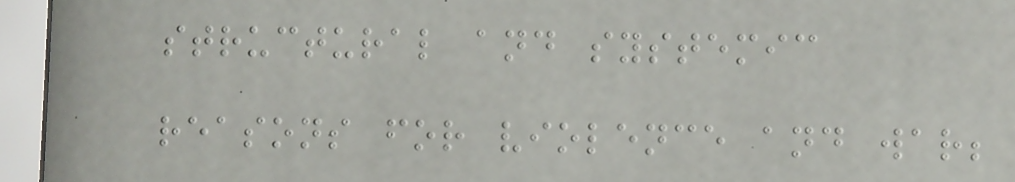structural and systemic
reasons for violence and war;
